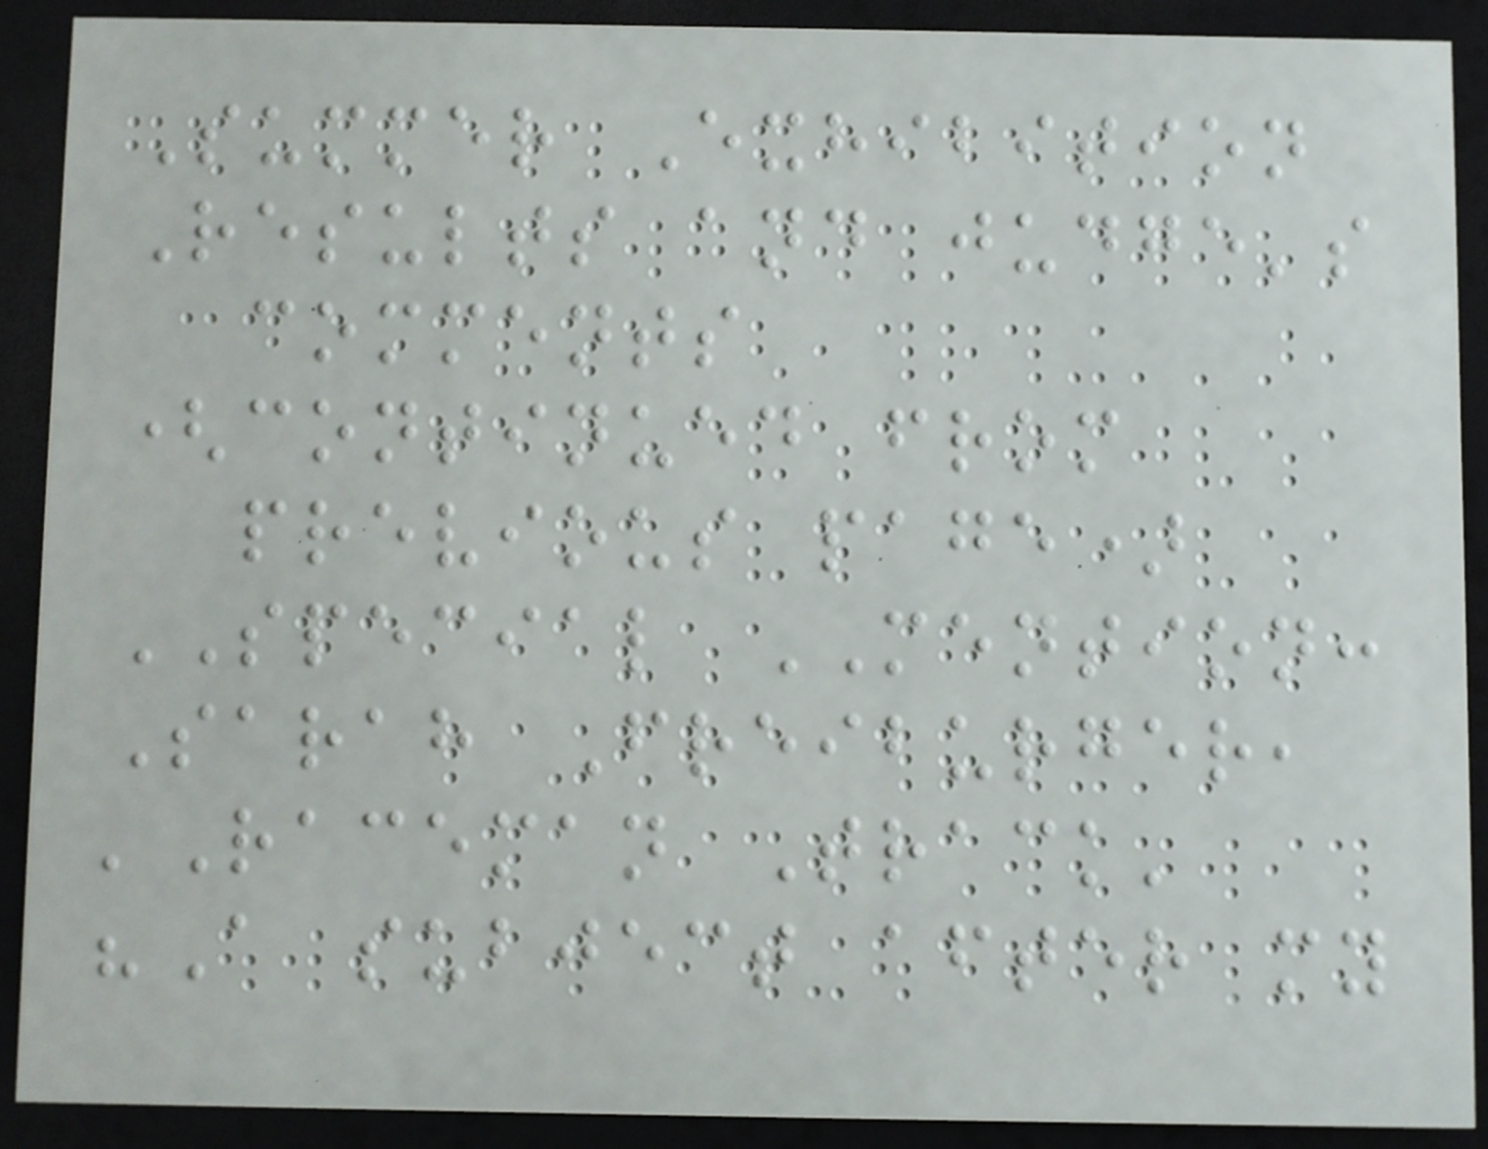Summer Exhibition
Results and judge's
comments
(continued from
previous page)
SPECIAL MENTION:
Sarah Freiburger,
'Raceman Track'
"A subject after my
